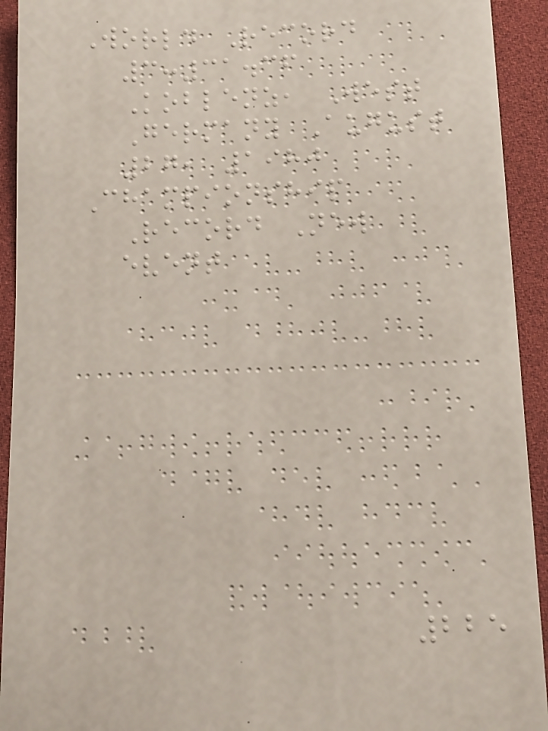World Record
3:31.36
Koblenz, West
Germany August
27, 1980
Championship
Record New
event
225
